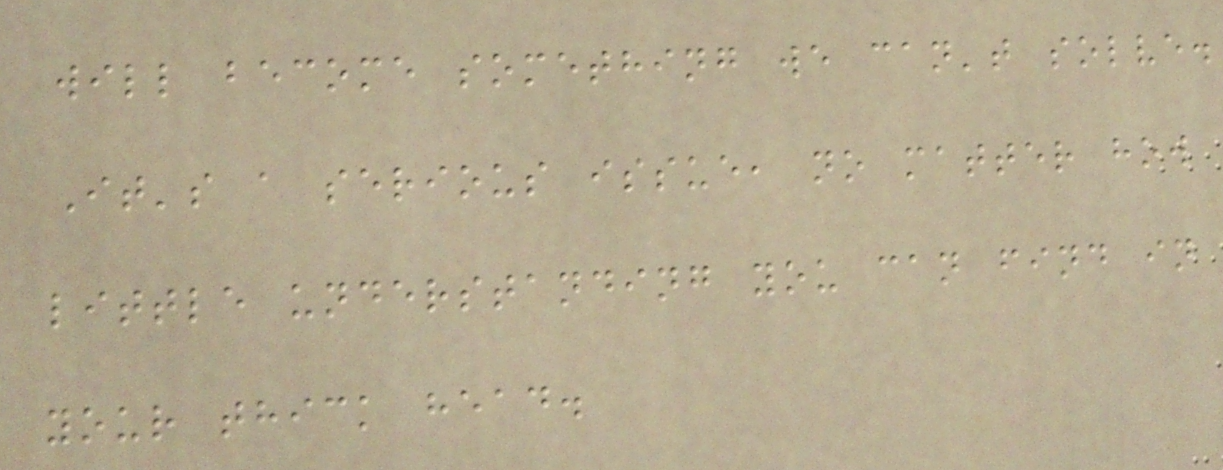will become something we can't solve.
It's a serious issue, no matter how
little understanding you can find in
your thick head.
